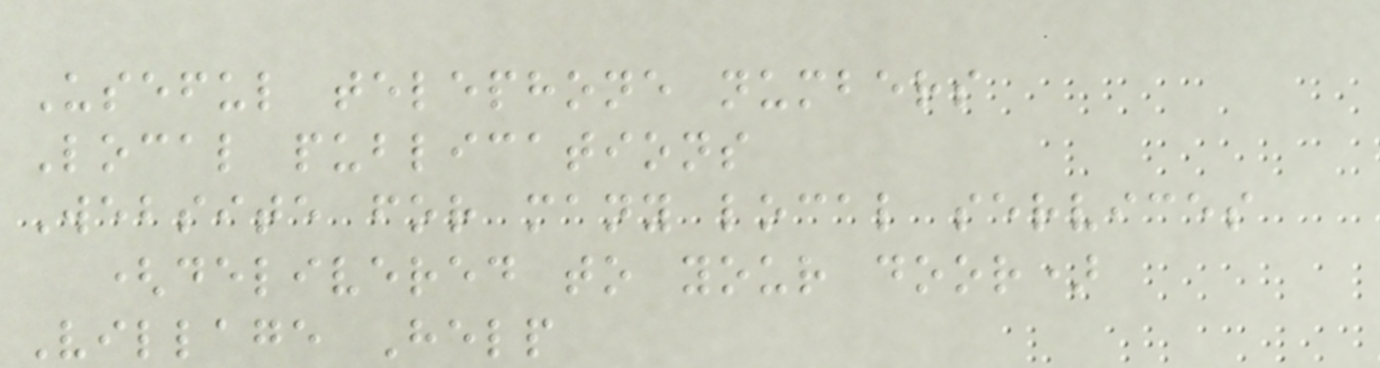Useful telephone numbers
Local publications
Website for many local services
(delivered to your door)
Village Help
